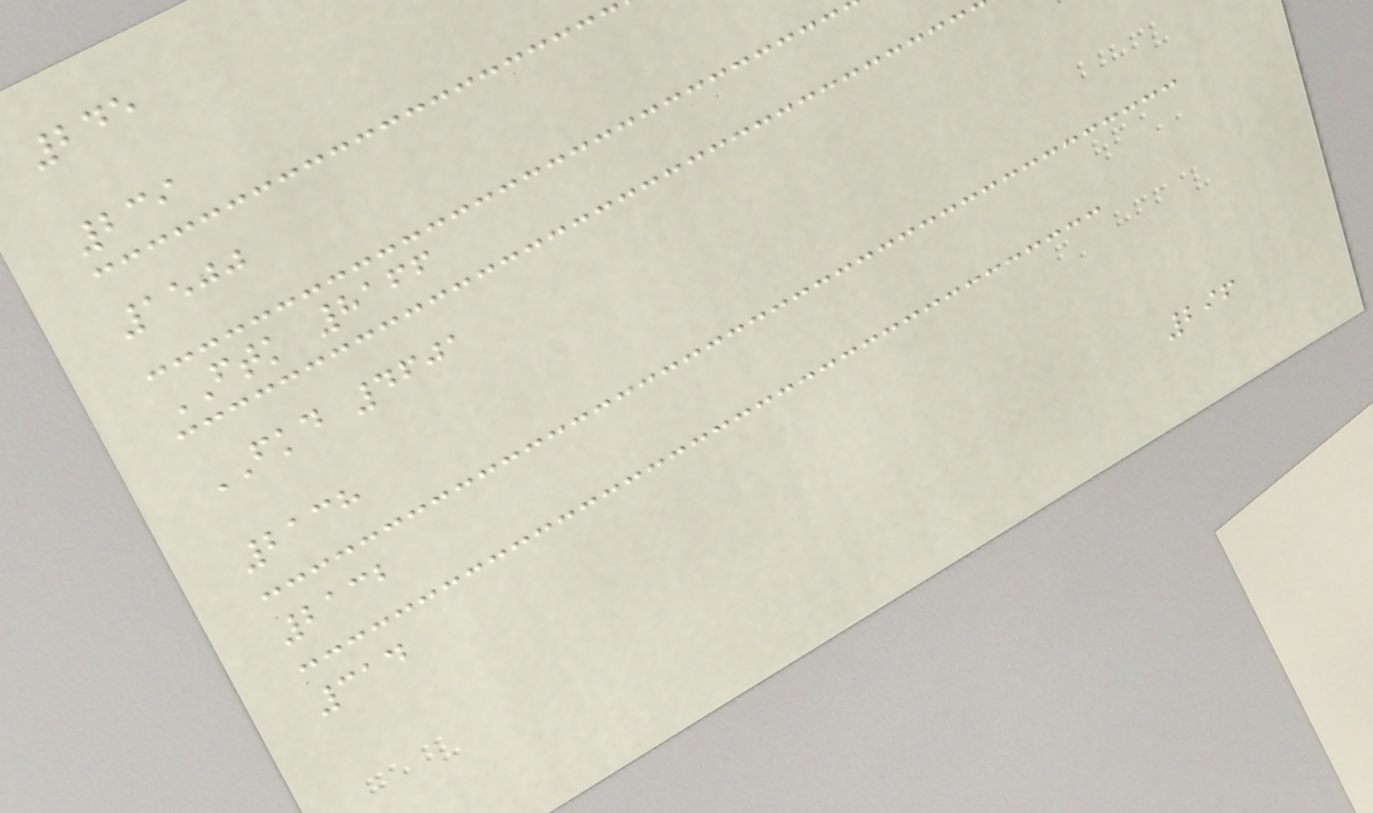245
239
1500
FTK 8166
FKD 4601
2138
2132
314
296
